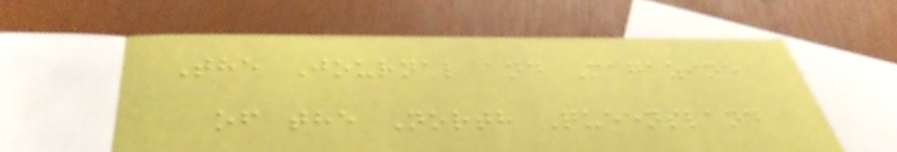The Journal and Magazine
of the North Queensland
